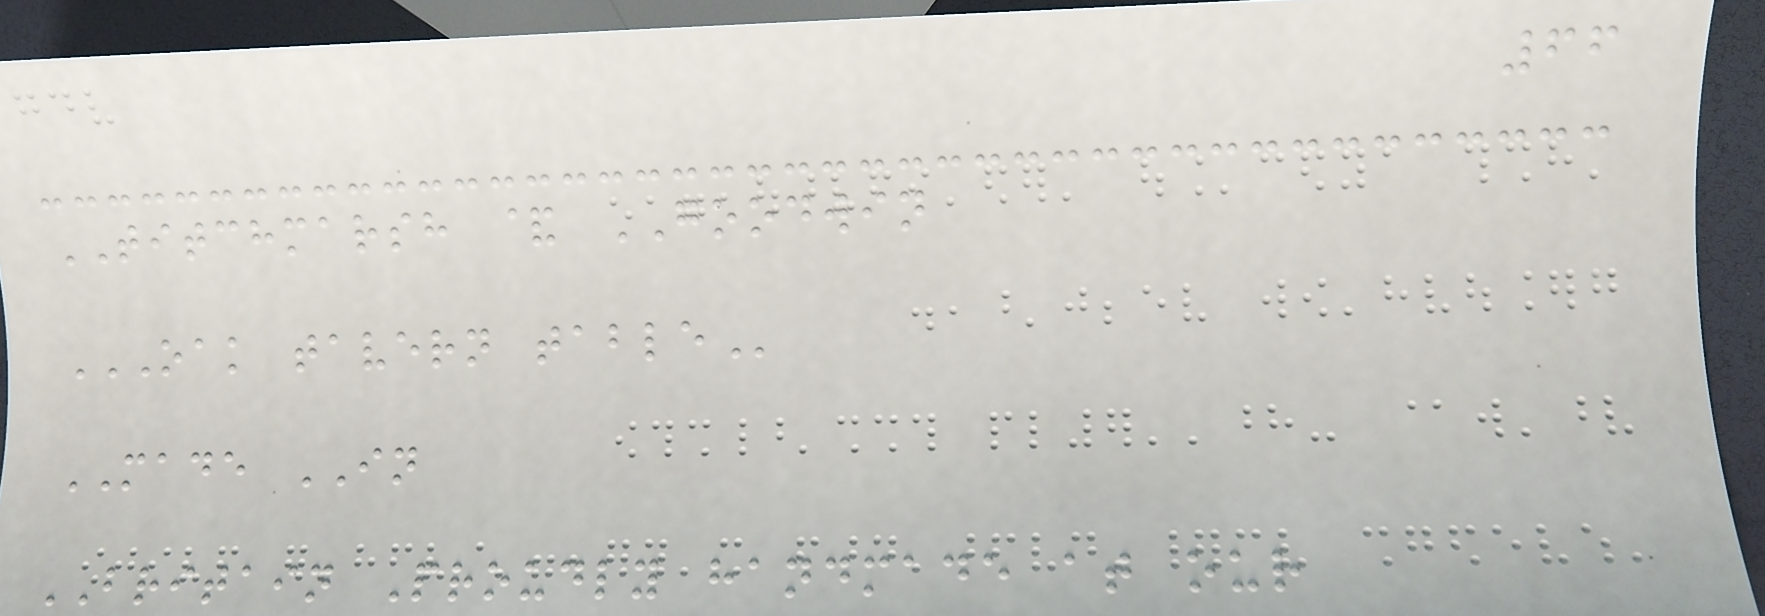66
TITCHMARSH & GOODWIN
OAK TAVERN TABLE
MADE IN
BRITAIN Proudly handmade at our
